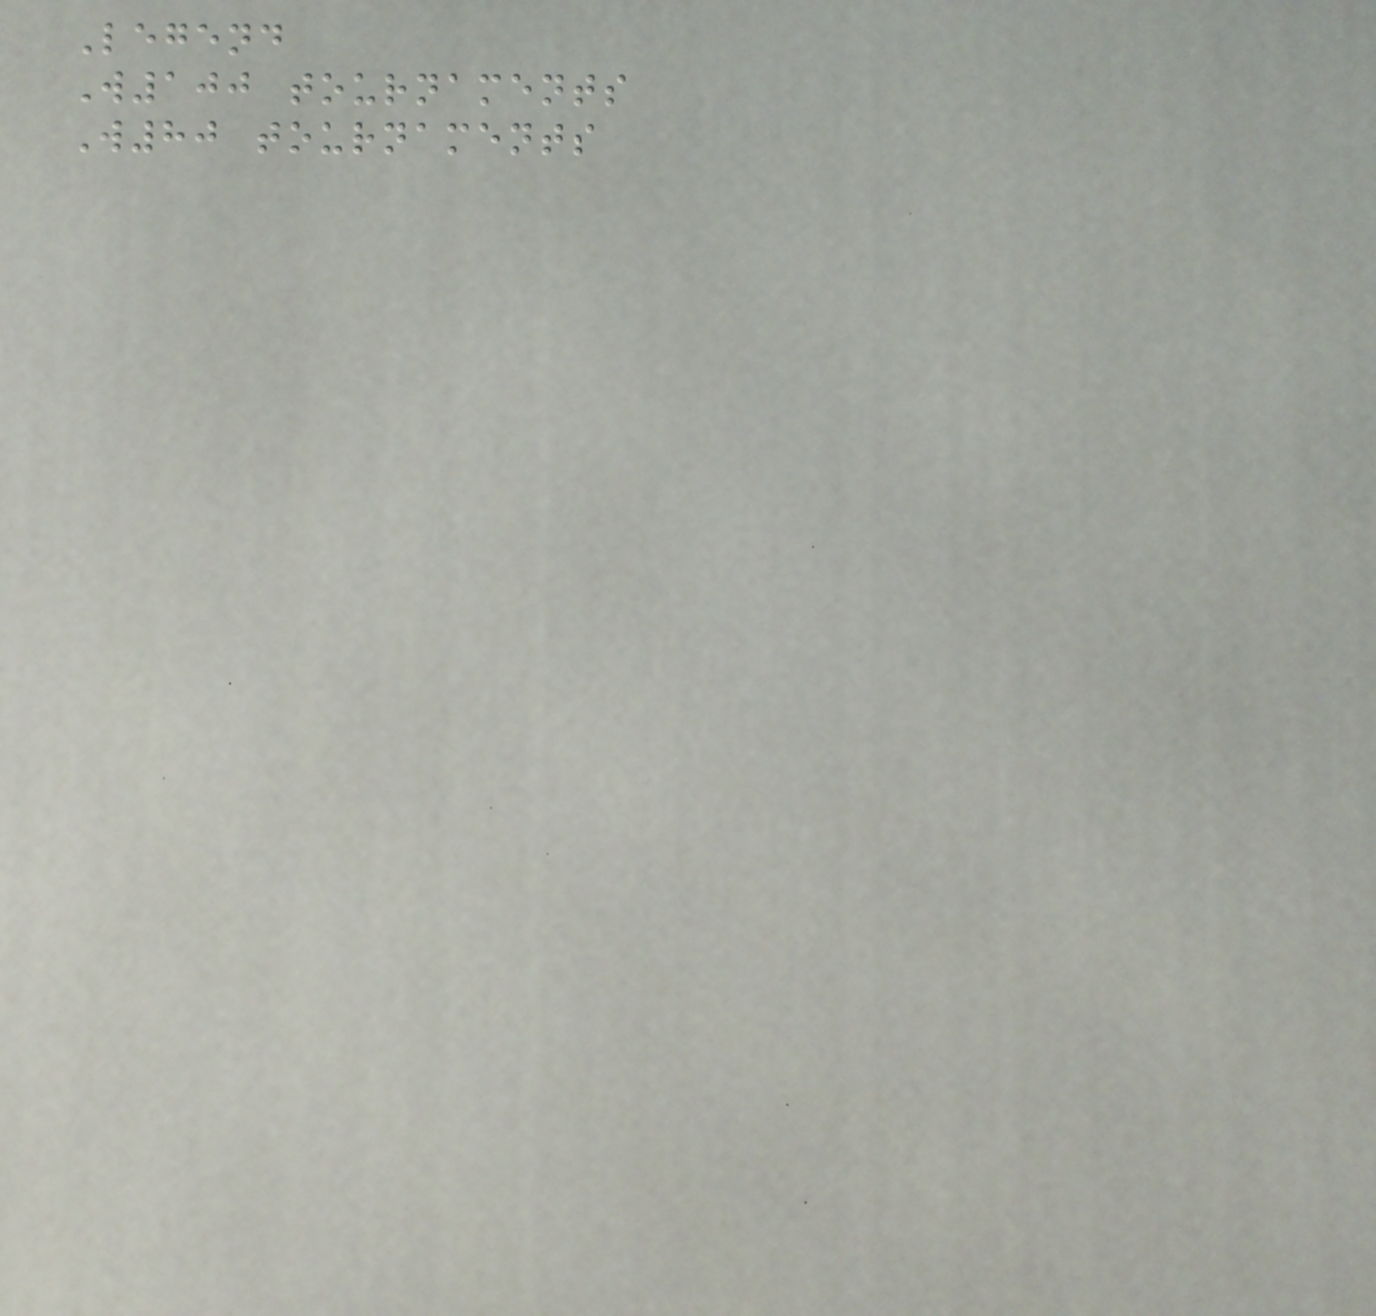Legend
W100 tournaments
W80 tournaments
